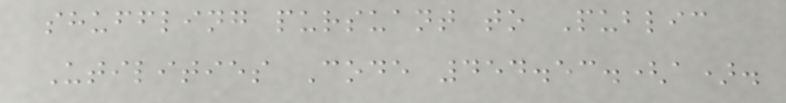shuffling pursuant to Public
Utilities Code 454.53.(a).
